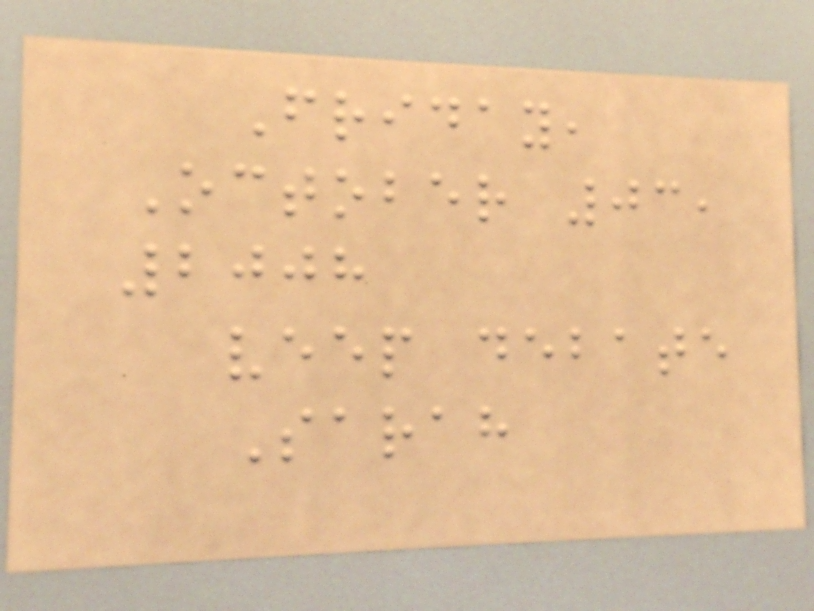Friday,
October 03,
2008
veep debate
Sarah
